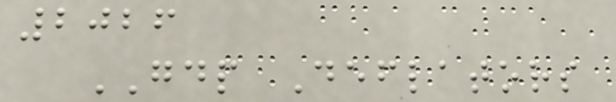2026
GDP Deflators
